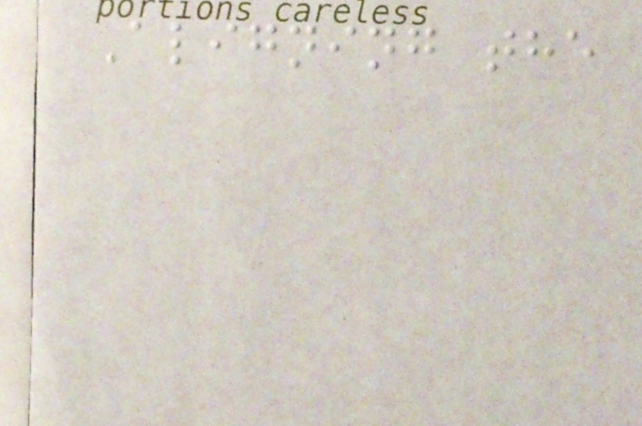Aligning the
